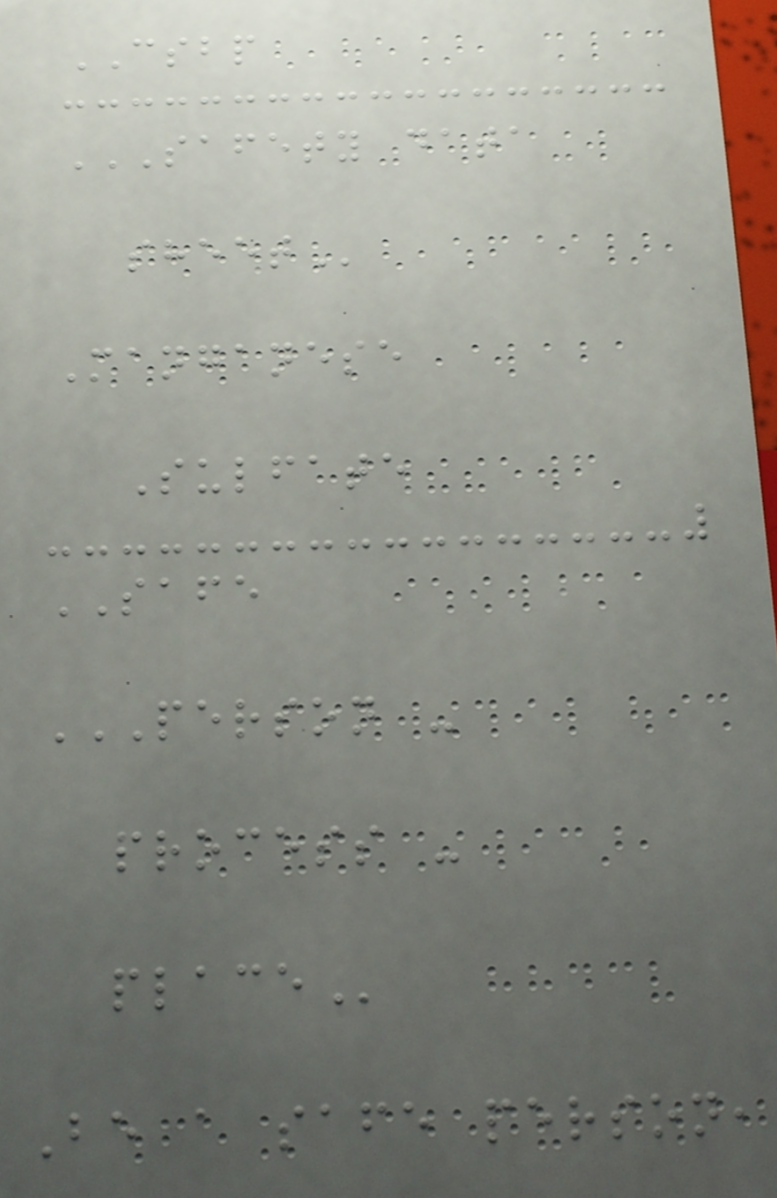CSBP
SAFETY DATA
SHEET
Manganese
Sulfate
SAFE
PERSON -
PROCESS -
PLACE
Be a safe person,
